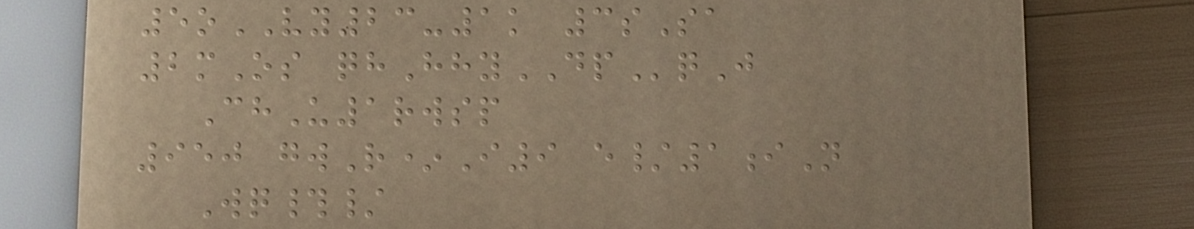5oVY23-1k 3sSa
2mOs qhHhyDPqJ
ChU1rwsp
950 gwR*I9 e/1iN
Wq#/
